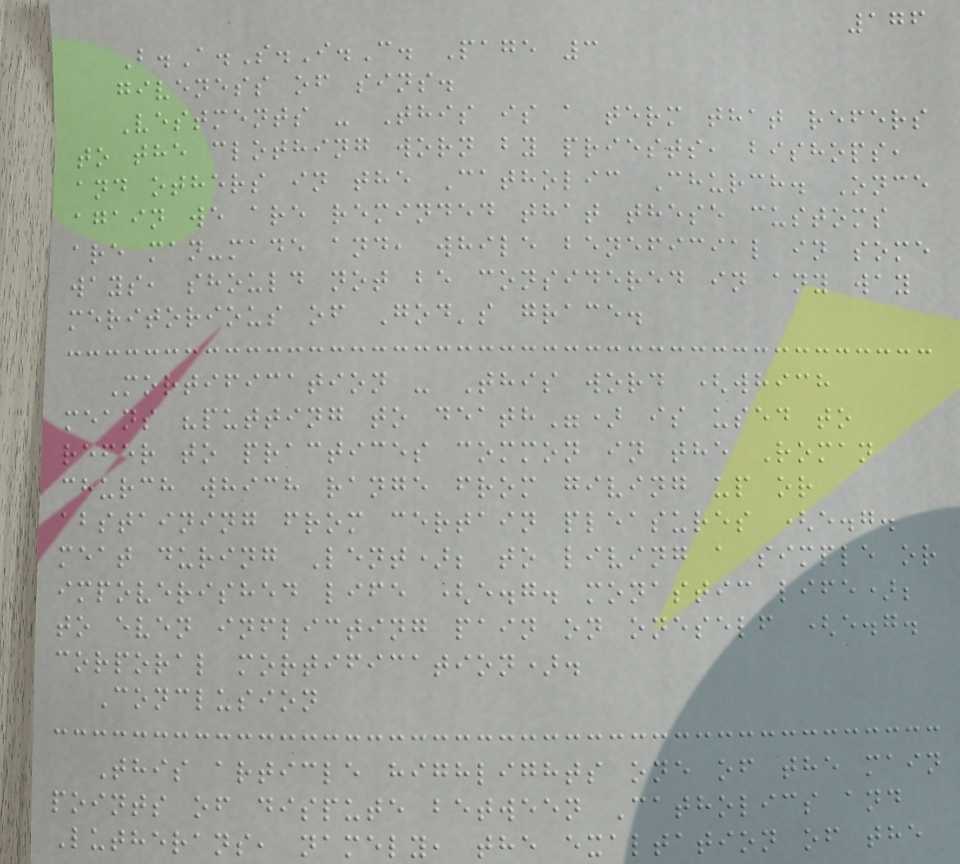176
B.A.S.I.C. Page 3
giveness of sins.
Vestments - This is a term that refers
to the clothing worn by priests, bishops,
and others in the Catholic Church. Once
again we are reminded that these customs
are man-made and, while beneficial in some
ways, should not be considered in any way
meritorious of God's grace.
Mortification - This word (which
means "putting to death") is used to
refer to practices common in the Roman
church which range from giving up or
abstaining from certain pleasures (e.g.
meat during Lent); to living a simple or
impoverished life (e.g. monastic life);
to even inflicting pain on oneself (e.g.
corporal mortification).
Conclusion
This article highlights one of the main
points of dispute between Catholics and
Lutherans, namely, the exaltation of the
